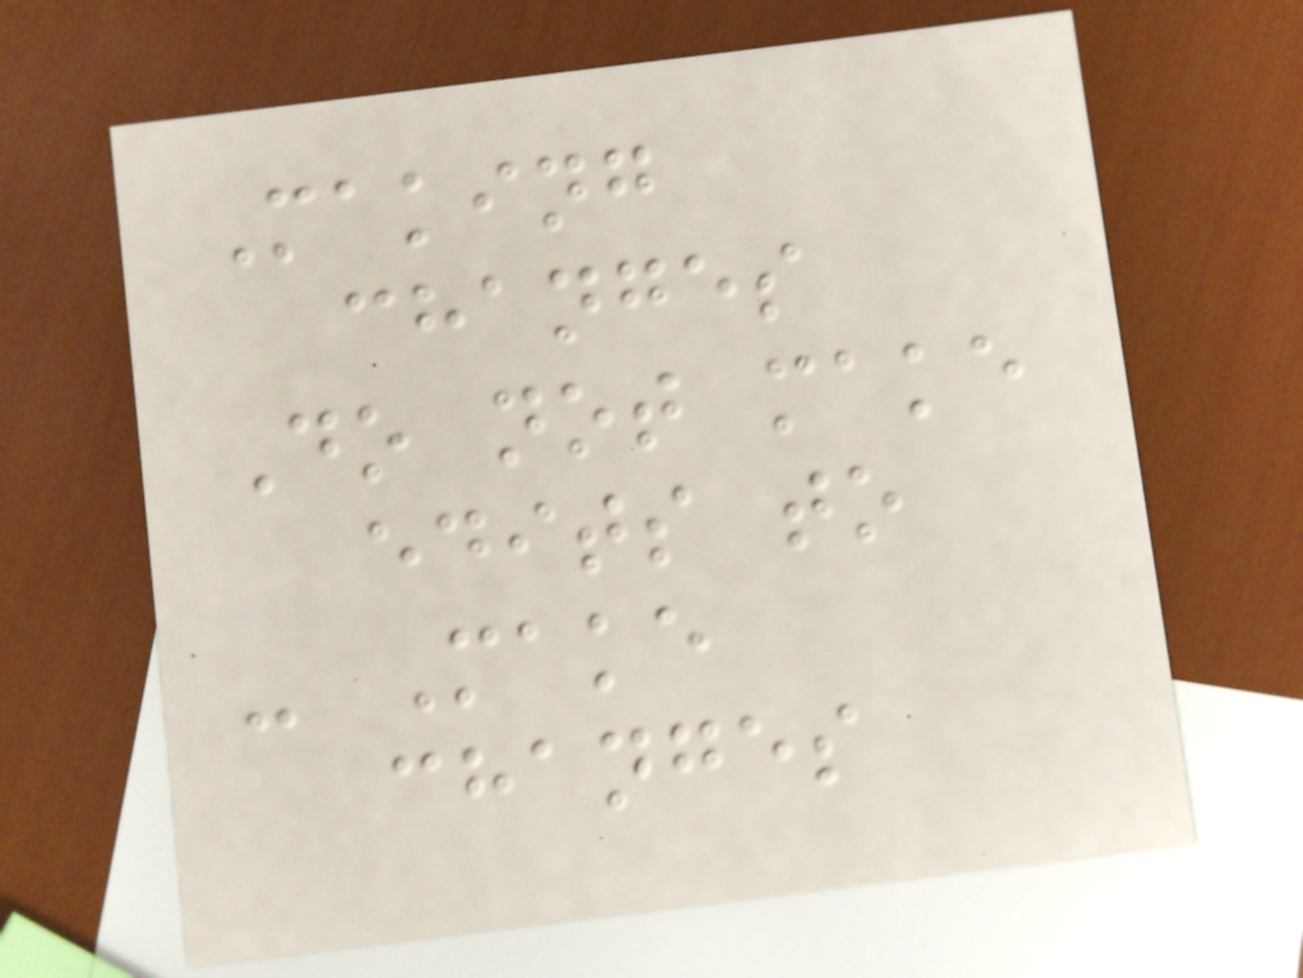Making
changes
Do not make
edits to
- Make
changes
